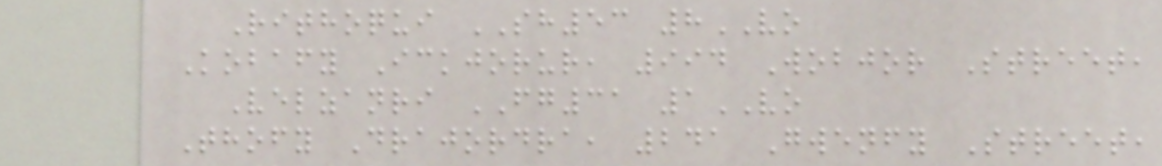Rithoqui SH53 8VO
Kobafy Ickjorur, 994 Wobjor Street,
Velzanri FG31 1VO
Thofy Drajordra, 241 Gwenfy Street,
